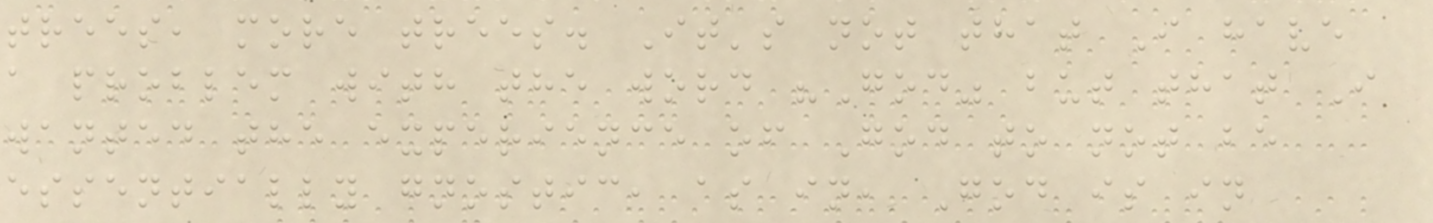trees, more trees. It's not that I have
a problem with the word "God" but that I
wanted the experience of God to not be
essentially gnostic, as in, God is in
